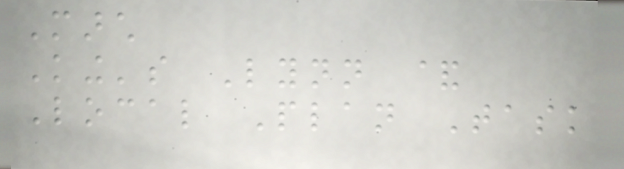March
King's Lynn &
Local Plan Task
